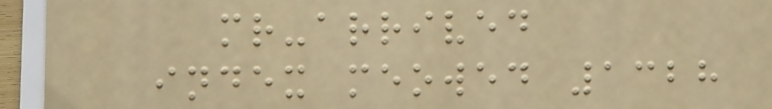mr-arrived
index meowed 1328
